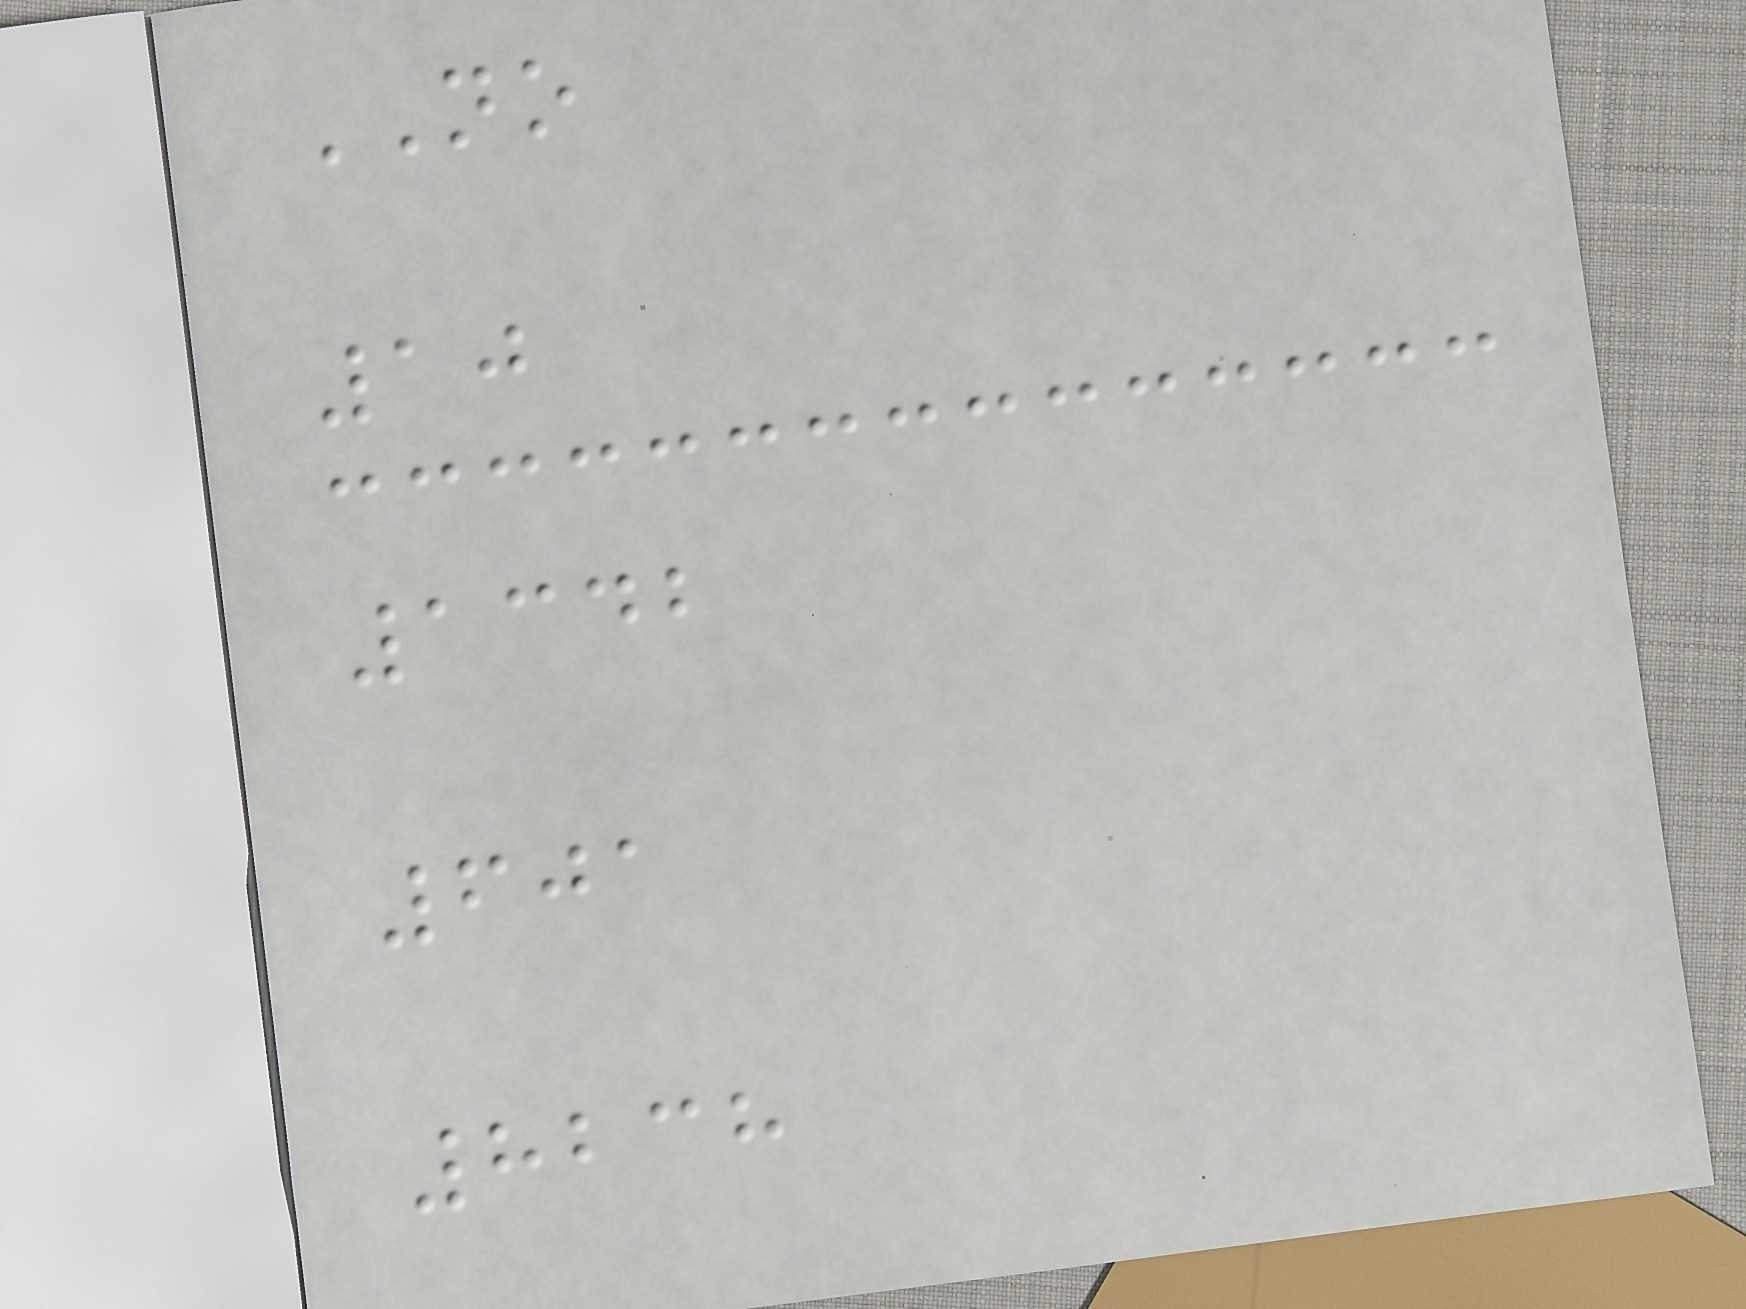NO
10
1342
601
8238
